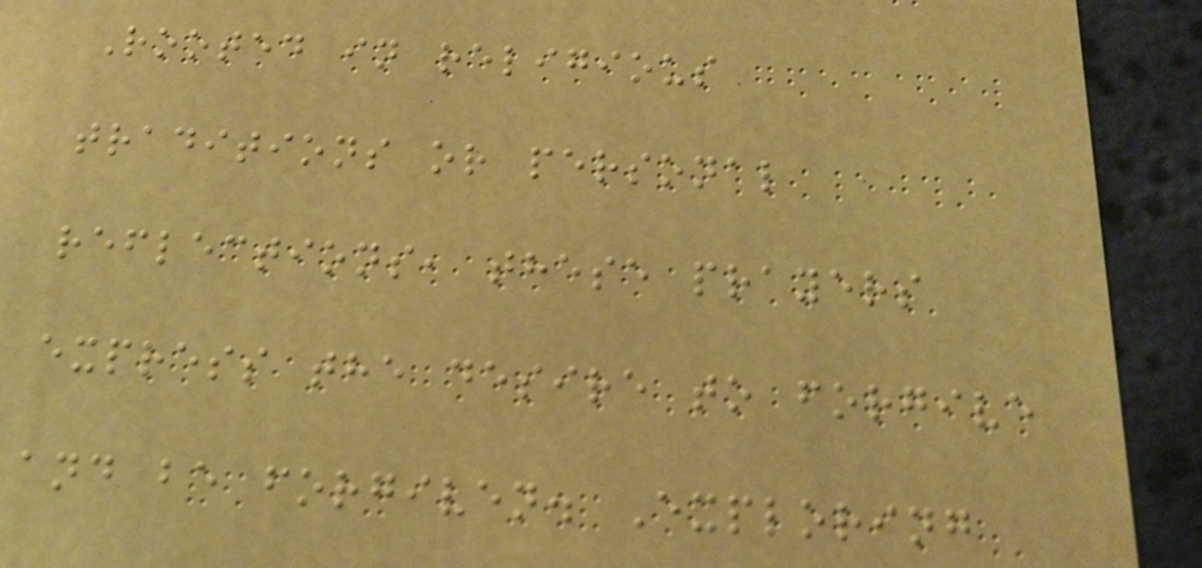Rooted in religious
traditions or personal
reflections, these prayers
express the desire to forgive
and be forgiven. Exploring
